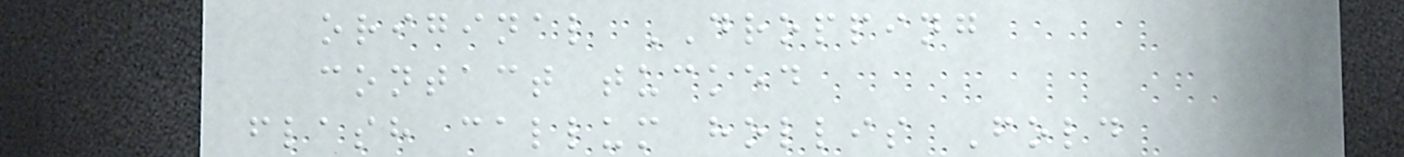original DROPPING
contact tucked
flash callum hollis Fold
